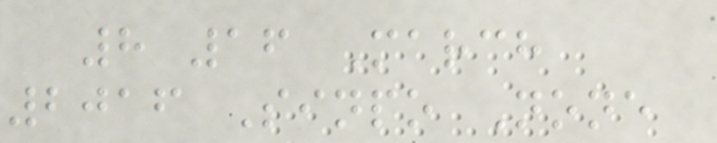8 16 March
2016 Sinpo None
